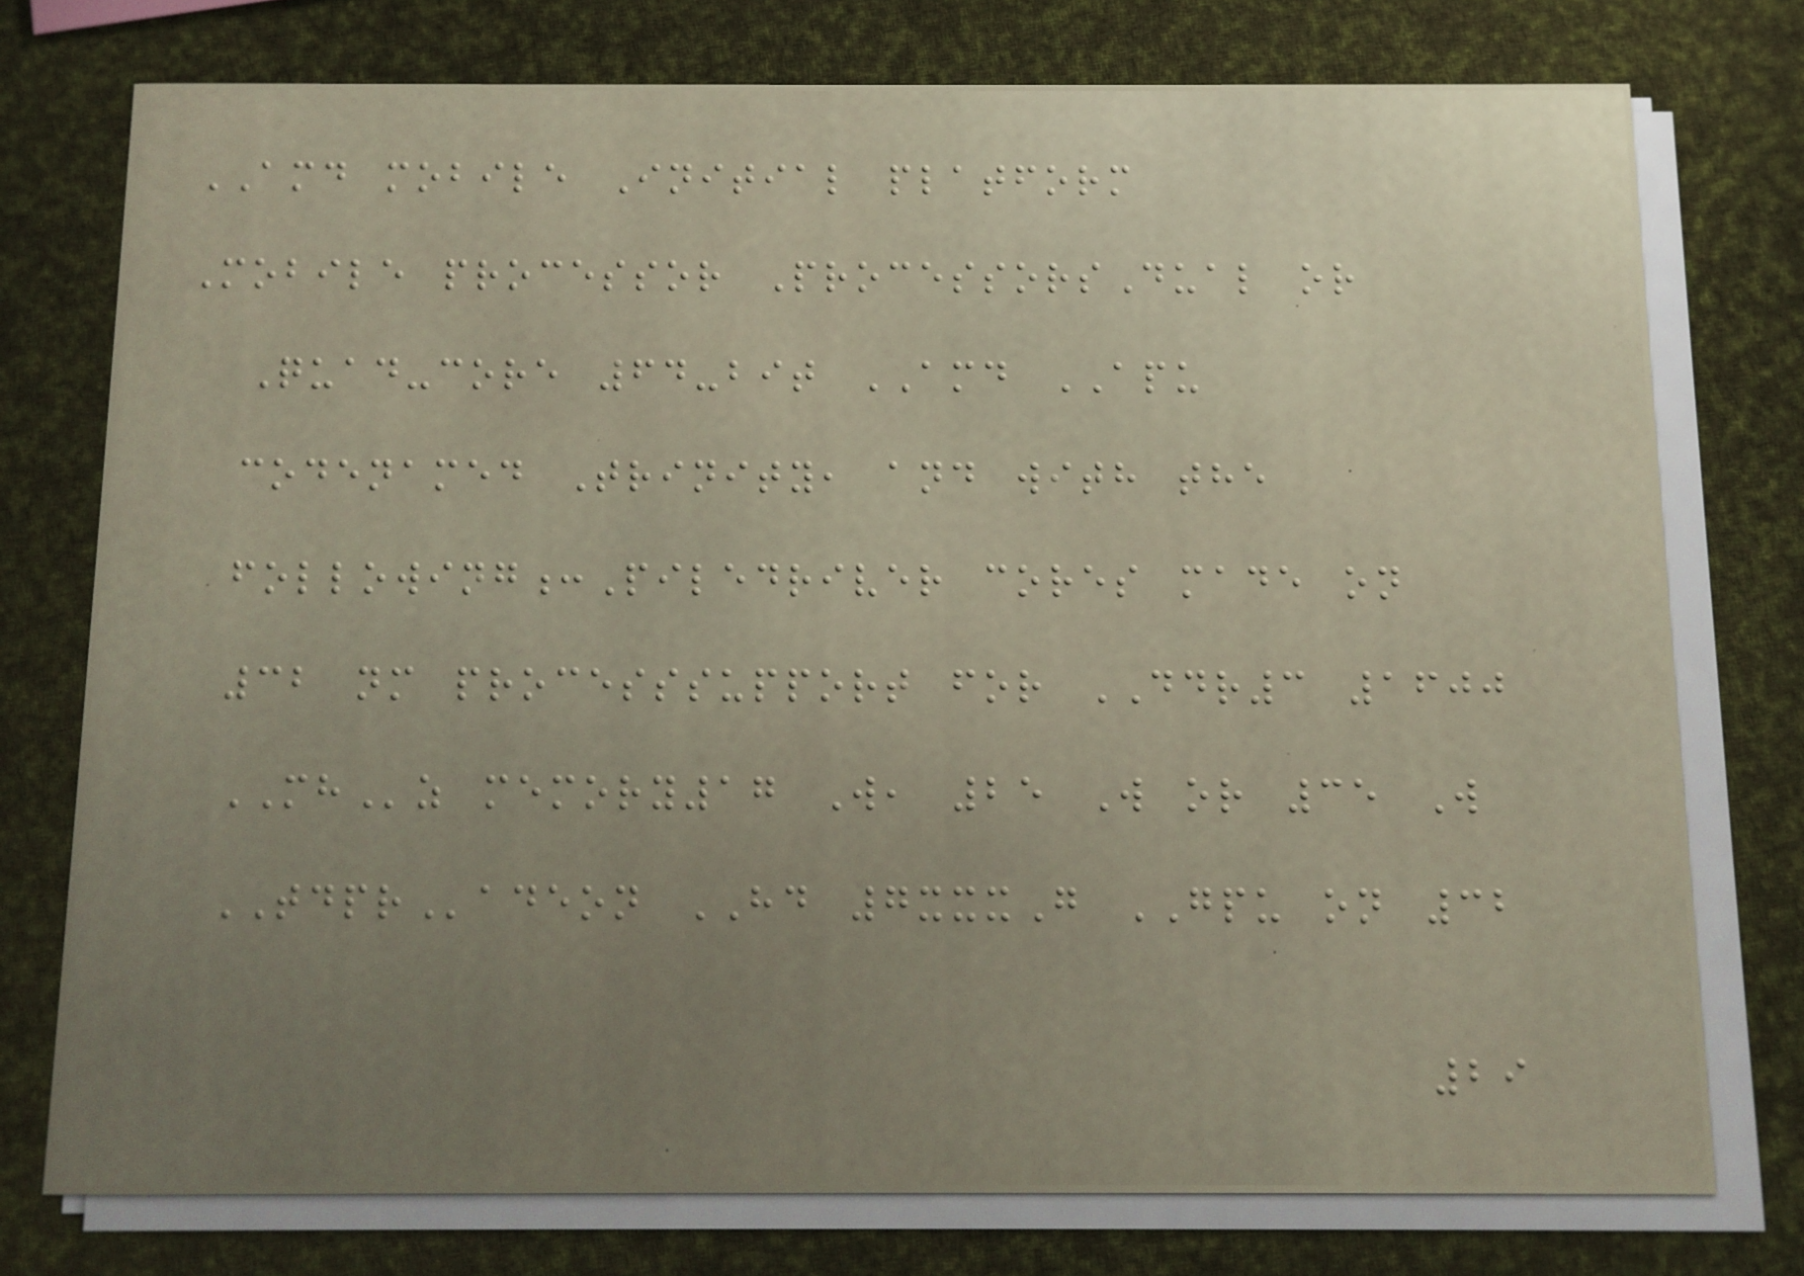AMD mobile Initial platform
Mobile processor ProcessorsDual or
Quad-core 64-bit AMD APU
codenamed Trinity, and with the
following:Piledriver cores made on
32 nm processsupport for DDR3 1600
MHz memory17 W, 25 W or 35 W
TDPRadeon HD 7xxxG GPU on 32
29
